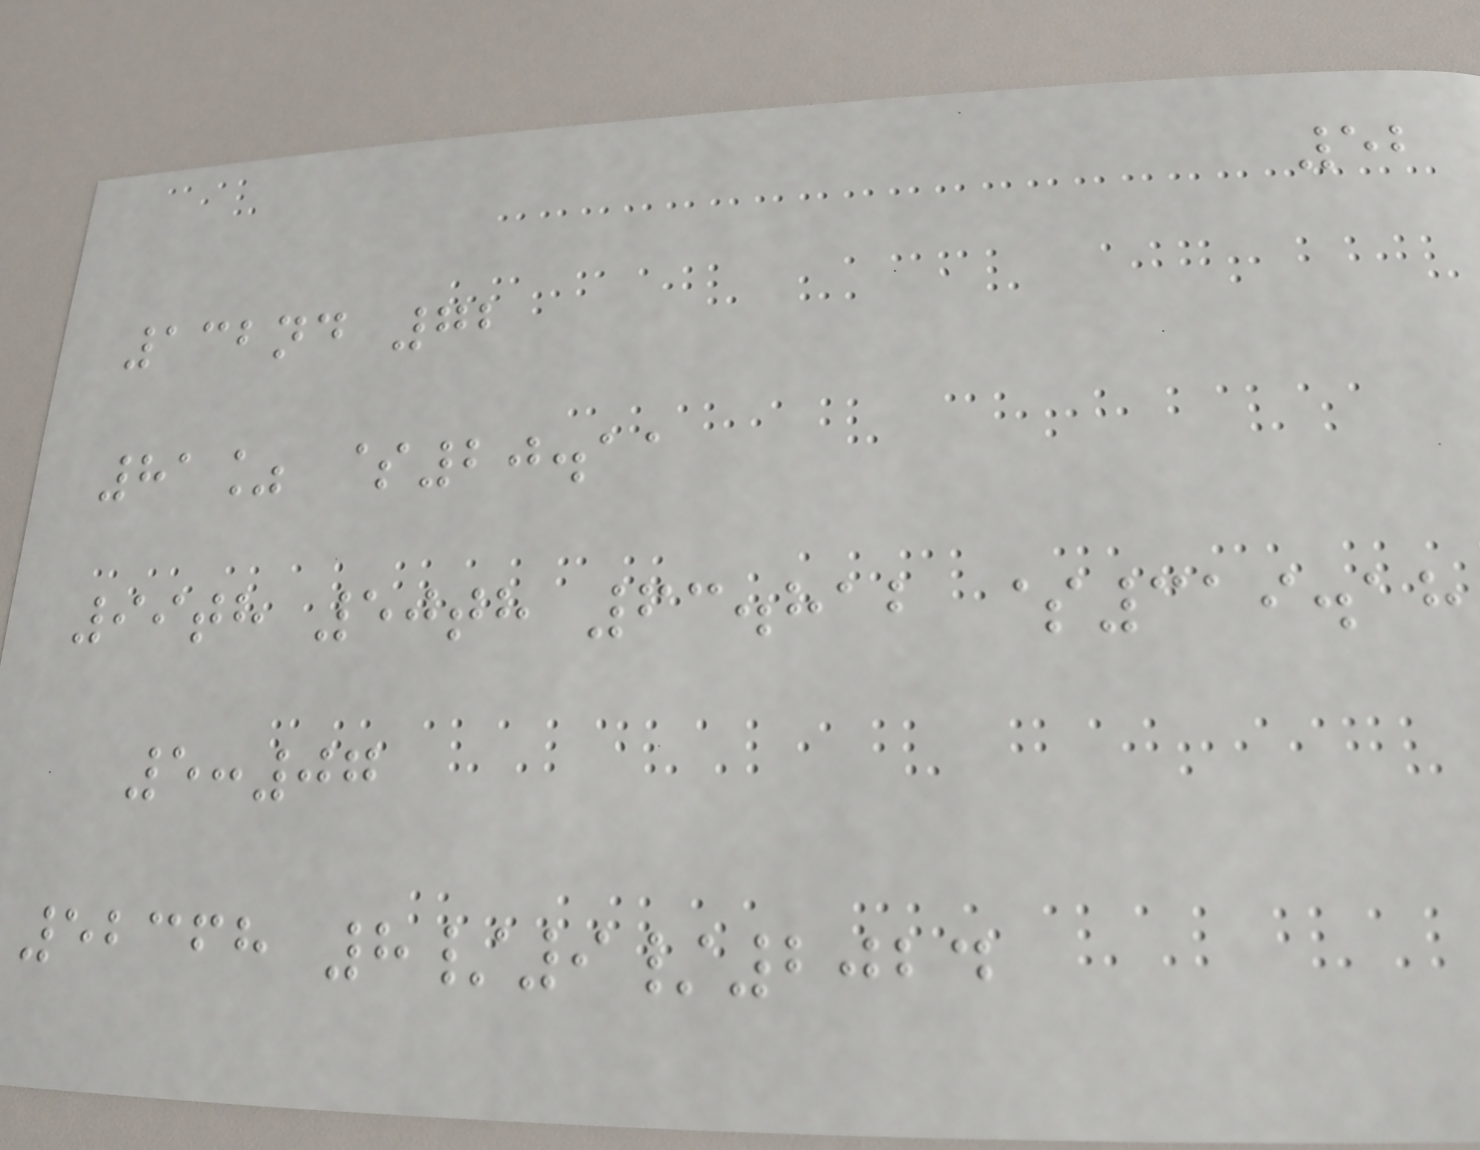52
132nd 72
81% $20.11
99th 50th 63.812 $319.18
5:07
52368 8/9/2024
